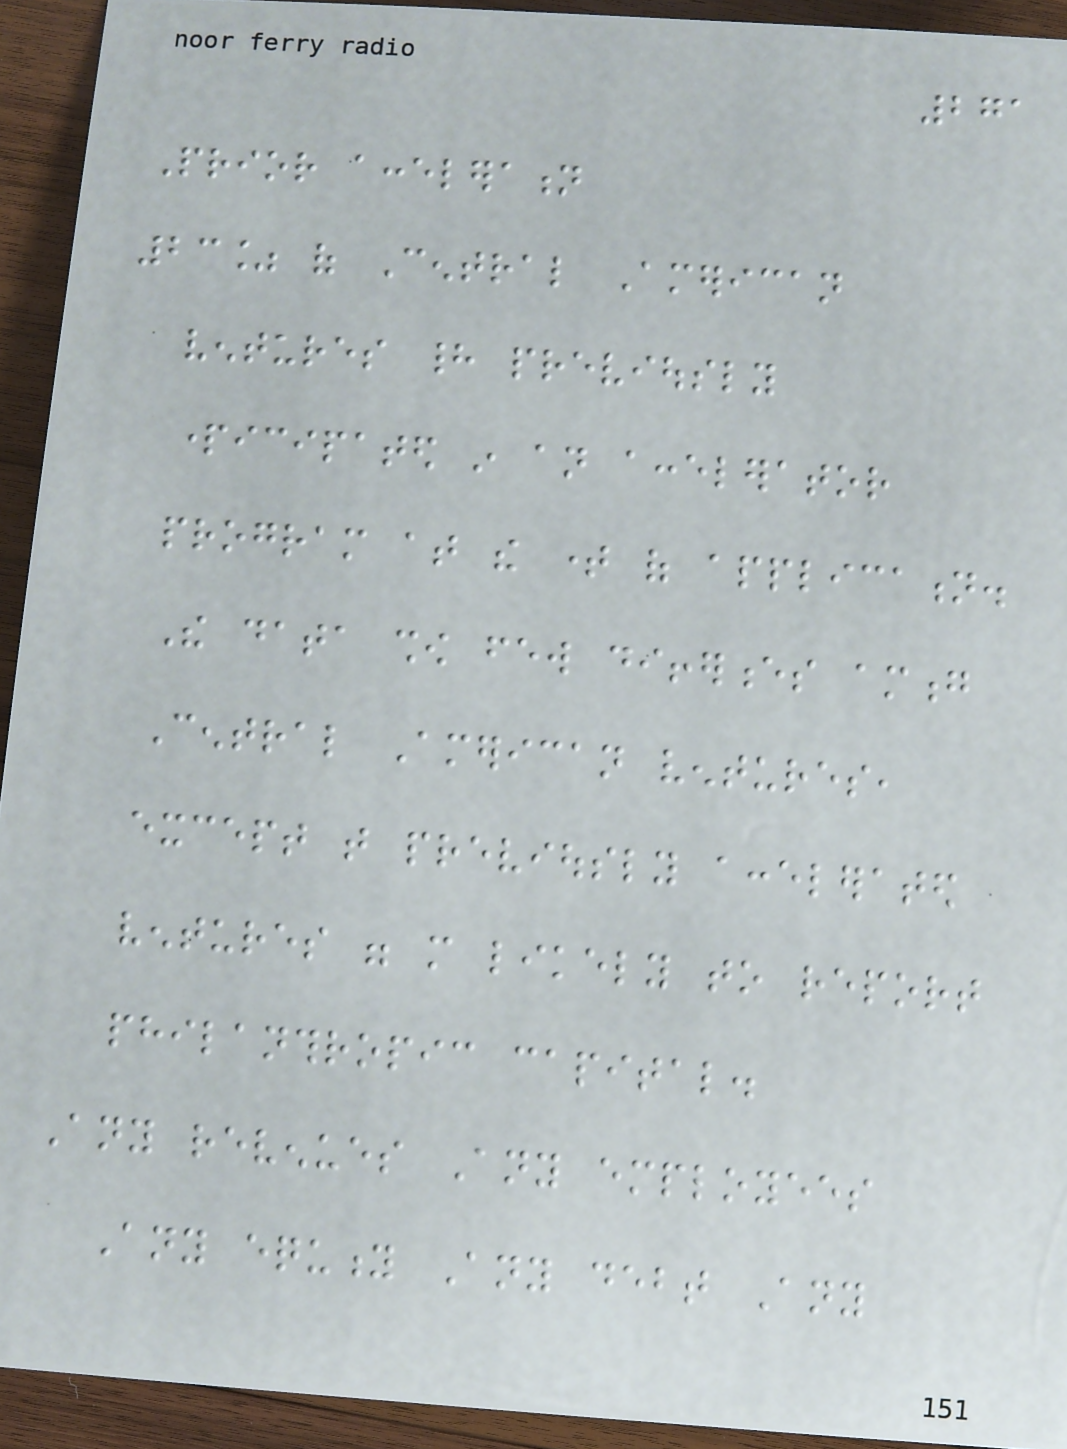271
Prior acceleration
23% of Central American
ventures had previously
participated in an accelerator
program at the time of application.
The data show few differences among
Central American ventures,
except that previously accelerated
ventures were more likely to report
philanthropic capital.
Any revenues Any employees
Any equity Any debt Any
